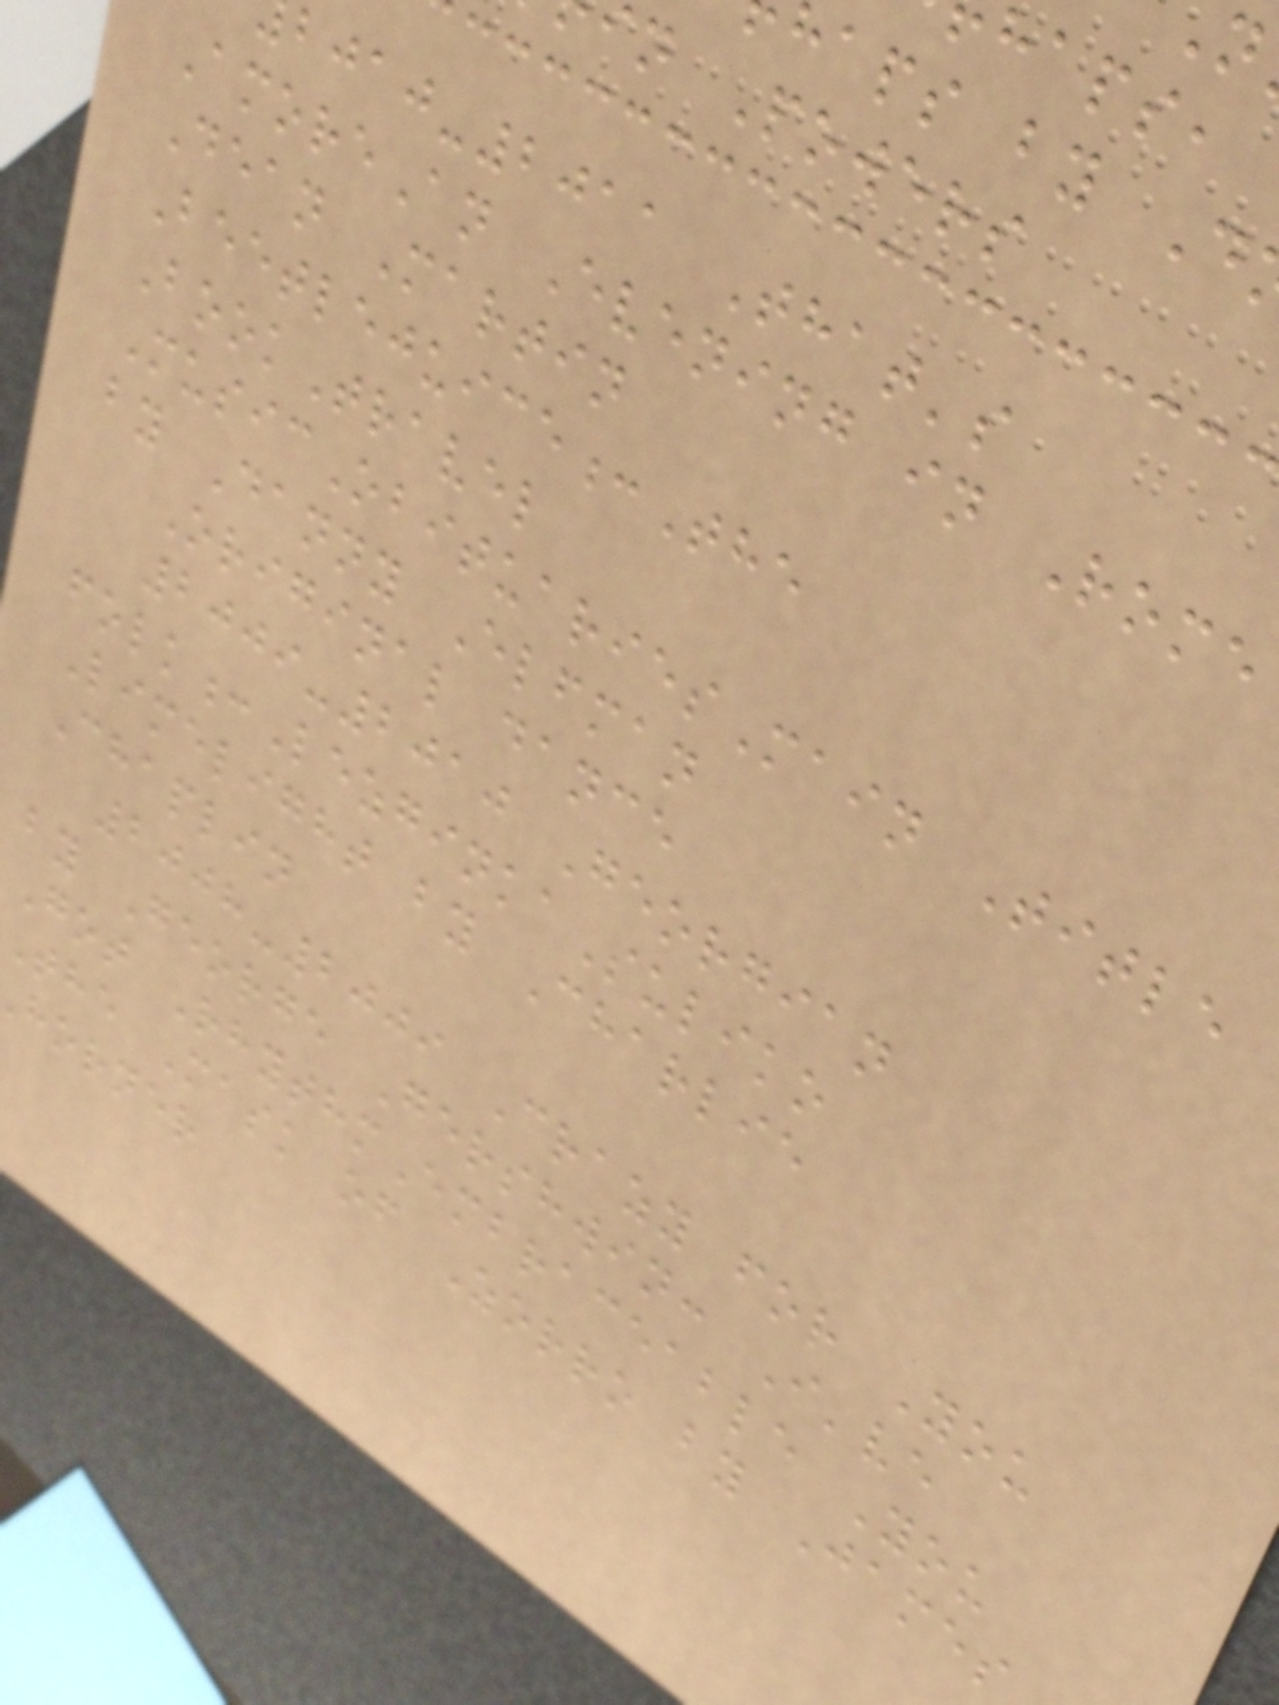haps by D
n Powers
-2011 That's
AmoreAn Evening in Rome
Dean Martin
Beetlejuice:The
BookTravel
MusicObituariesMain Title
by Danny Elfman
Original dance
2009-2010 Georgian
folk:LezginkaSuliko
Limelight by Charlie
Chaplin
2008-2009 Crazy for You
by George Gershwin: I've
Got RhythmEmbraceable You
The Mask of Zorro by James
horner
